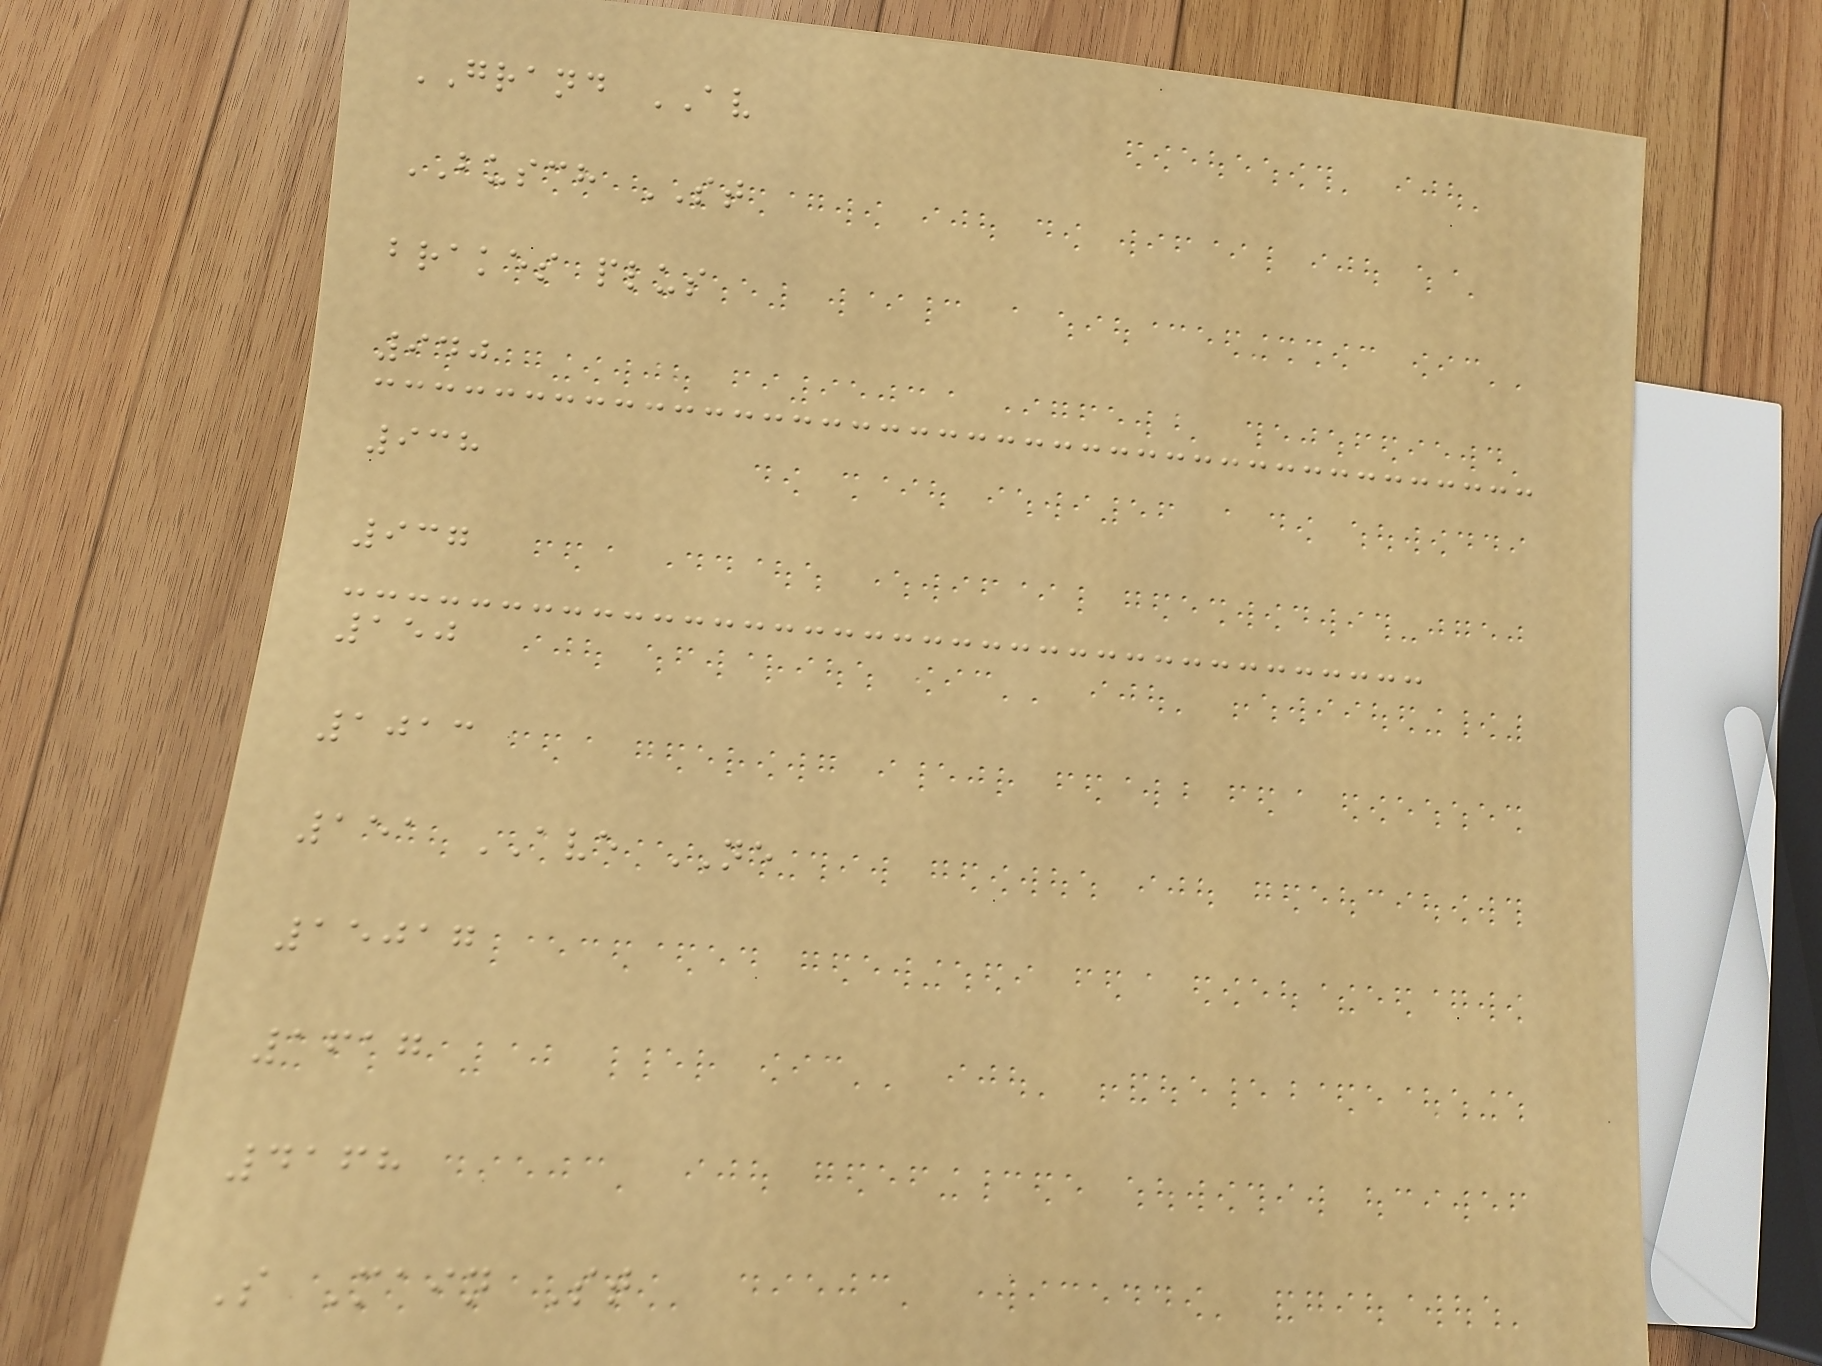GRAND AV
BUSCH ST
brakes plus
940
938
937
150
1013
151 AVE NE
15017
1617
4168
S Main St
